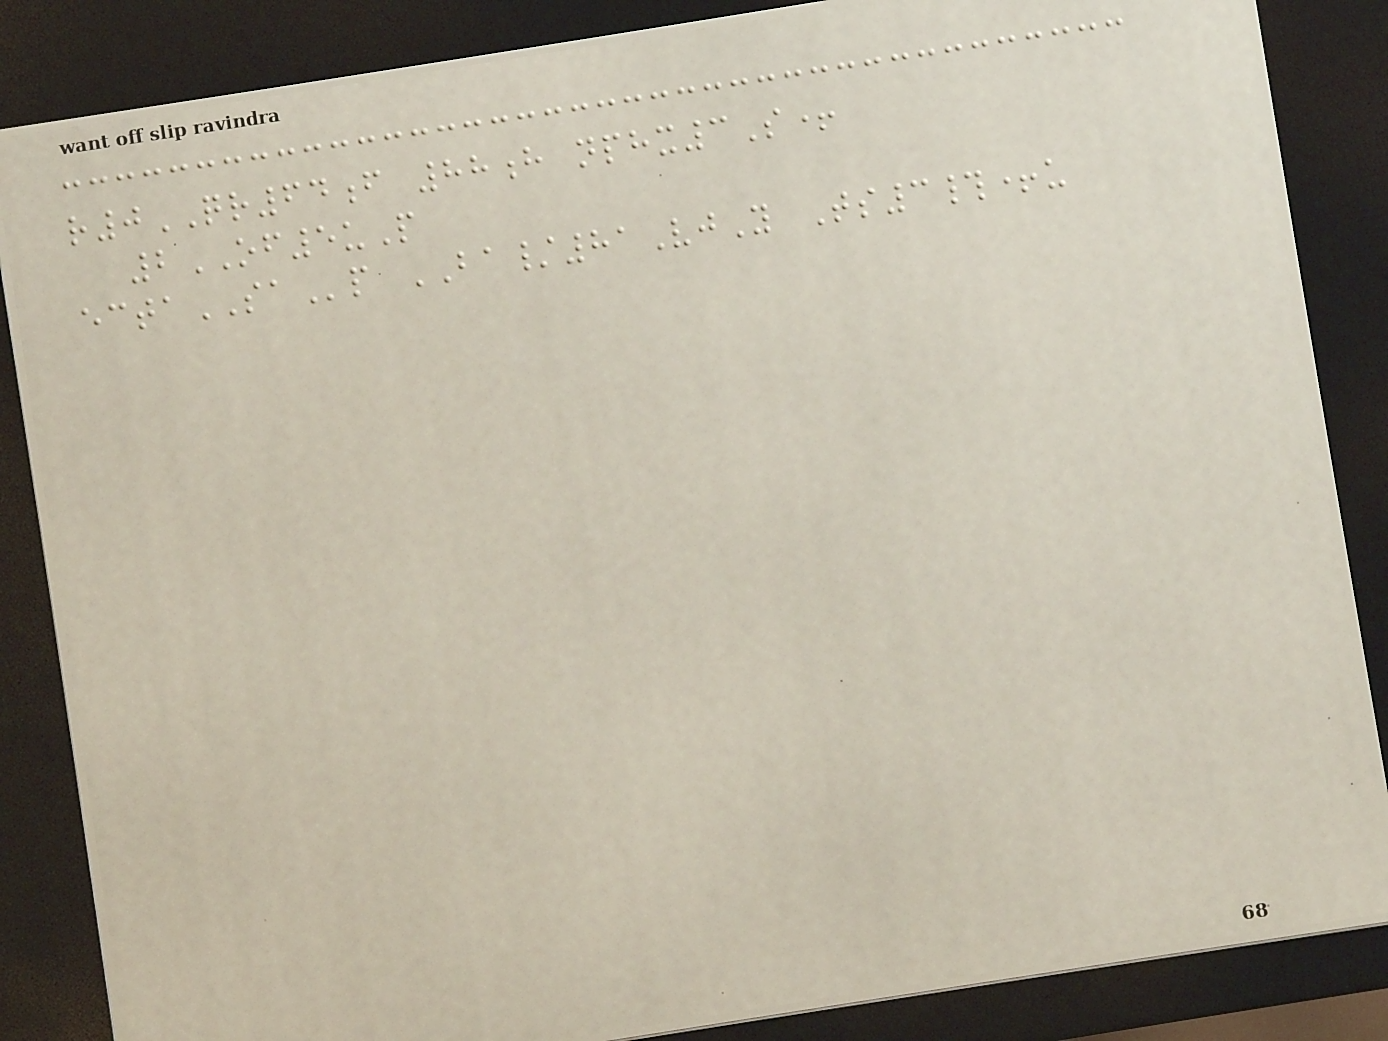r0QR64f 88h nphx3S+
2OF5uP
ectaSAp BA/81VjY Ts3#+u
